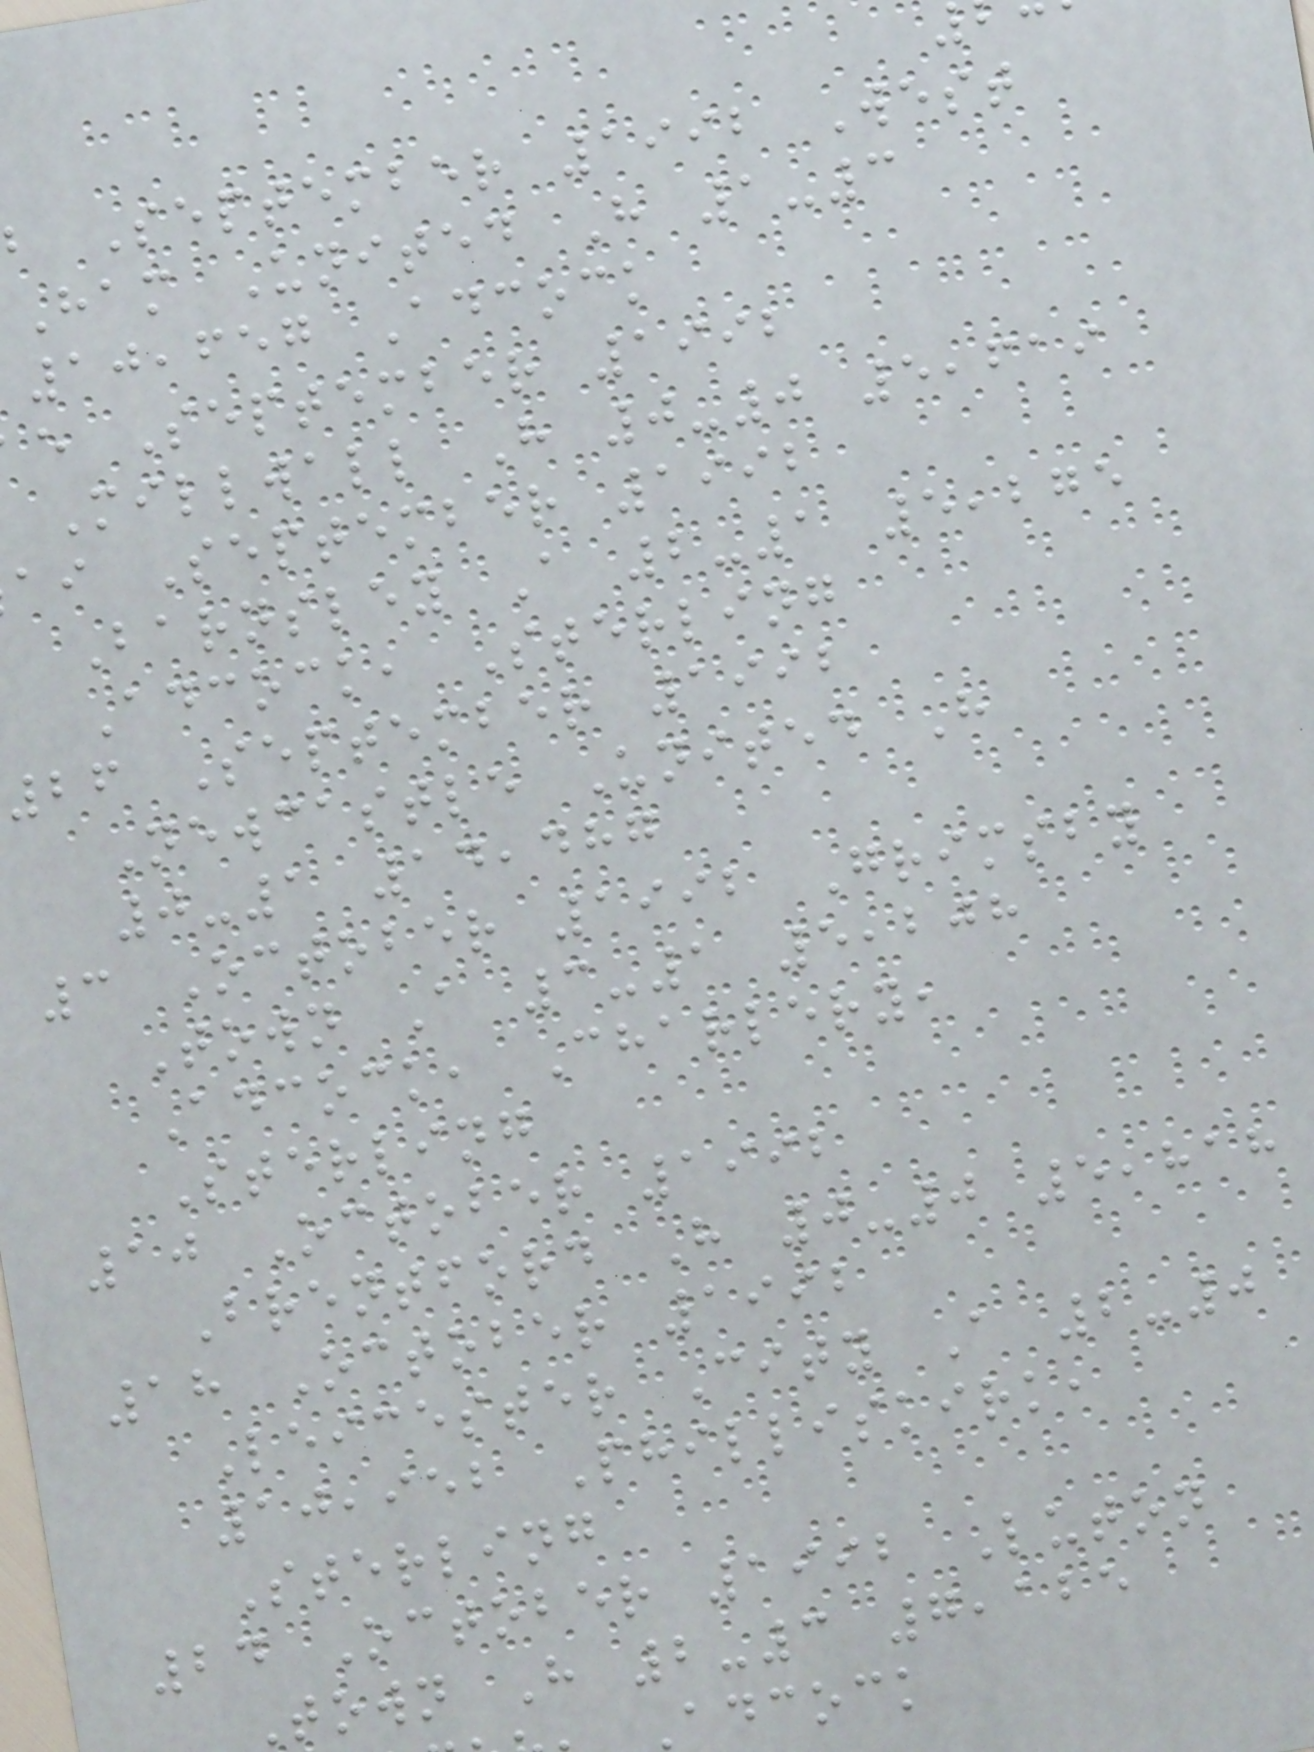b September 1992 West
Ham United H 1-3
10,657 Adcock
e September 1992
Millwall H 0-0 5,619
ai September 1992
Barnsley A 2-1 5,275
Adcock, Sterling
26 September 1992
Newcastle United H
0-1 14,487
3 October 1992 Grimsby
Town A 3-1 5,208
Adcock, Charlery,
Sterling
10 October 1992
Brentford H 0-0 5,818
18 October 1992
Leicester City A 2-0
10,952 Philliskirk,
Sterling
24 October 1992 Luton
Town H 2-3 7,125
adcock
